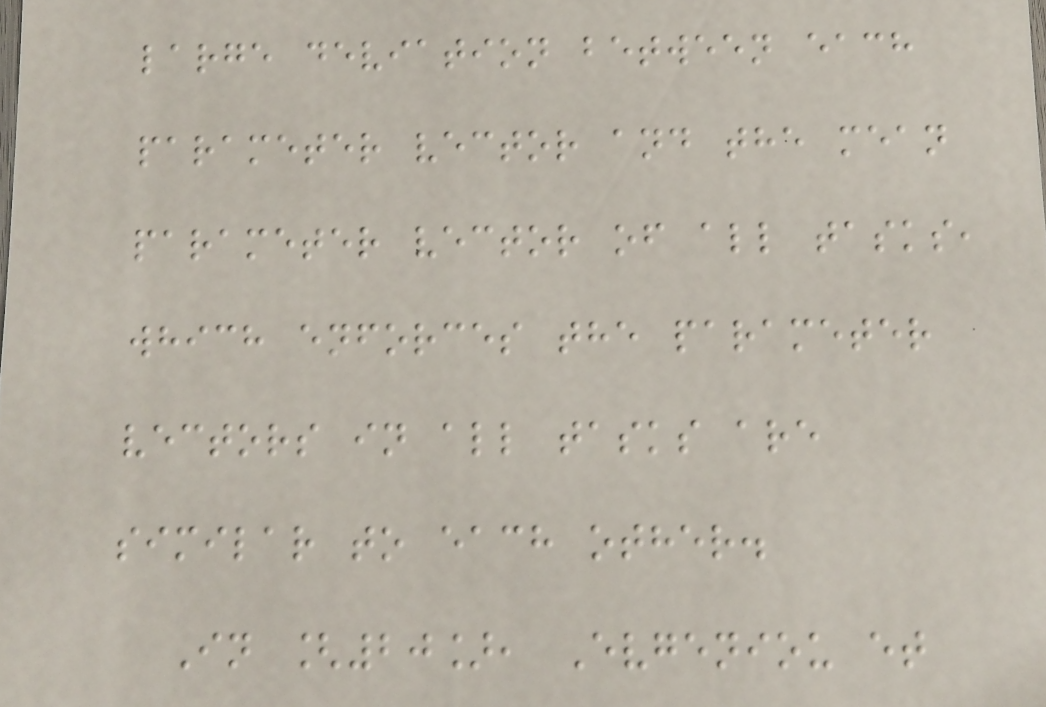large deviation between each
parameter vector and the mean
parameter vector of all tasks,
which enforces the parameter
vectors in all tasks are
similar to each other.
In [20], Evgeniou et
